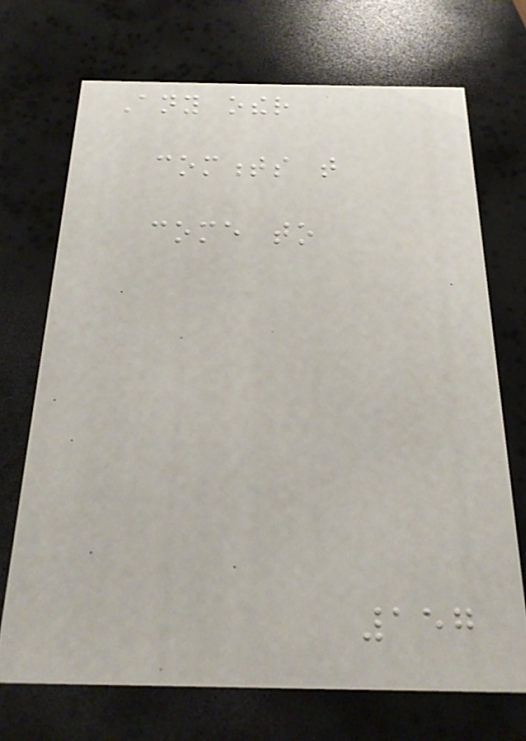Any other
comments that
come to
157
